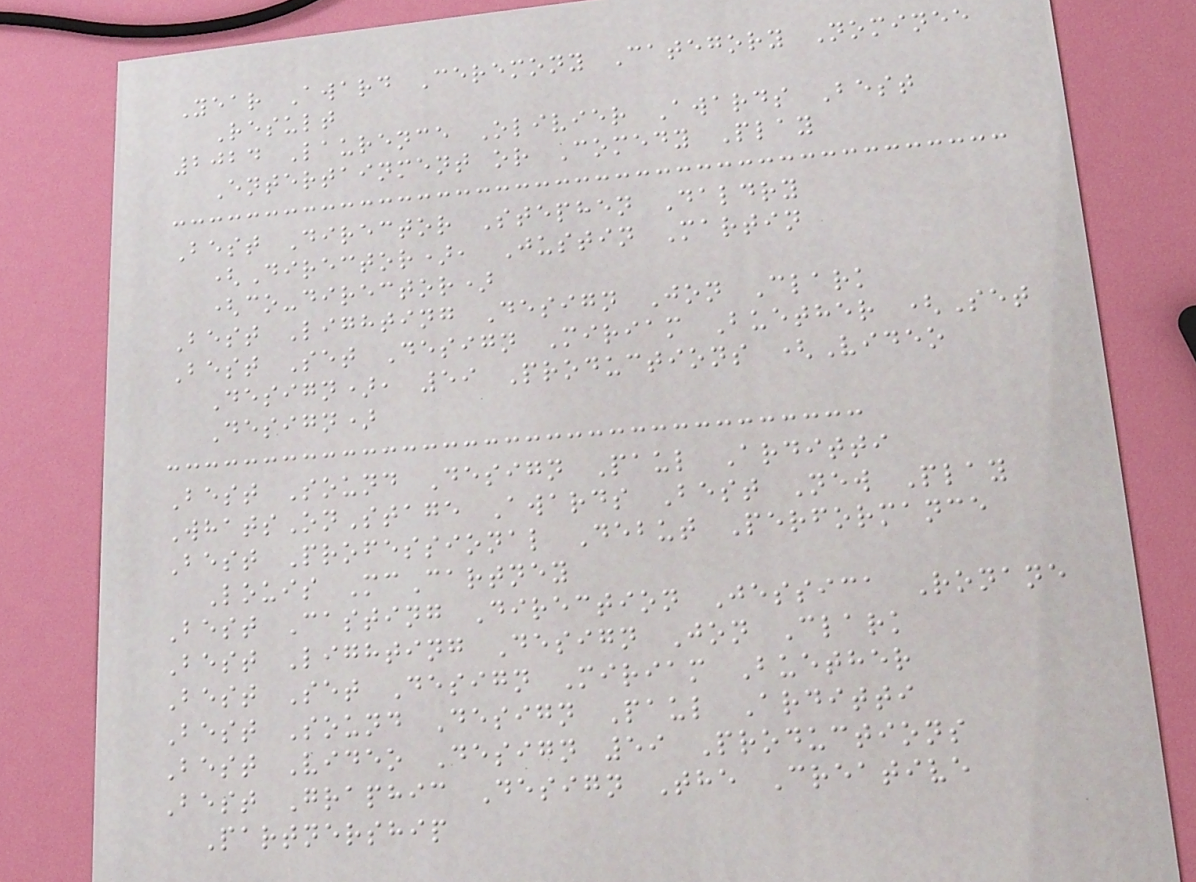Year Award Ceremony Category Nominee
Result
2024 Laurence Olivier Awards Best
Entertainment or Comedy Play
Best Director Stephen Daldry
(Director), Justin Martin
(co-director)
Best Lighting Design Jon Clark
Best Set Design Miriam Buether (Set
Design), 59 Productions (Video
Design)
Best Sound Design Paul Arditti
WhatsOnStage Awards Best New Play
Best Professional Debut Performance
Louis McCartney
Best Casting Direction Jessica Ronane
Best Lighting Design Jon Clark
Best Set Design Miriam Buether
Best Sound Design Paul Arditti
Best Video Design 59 Productions
Best Graphic Design The Creative
Partnership
